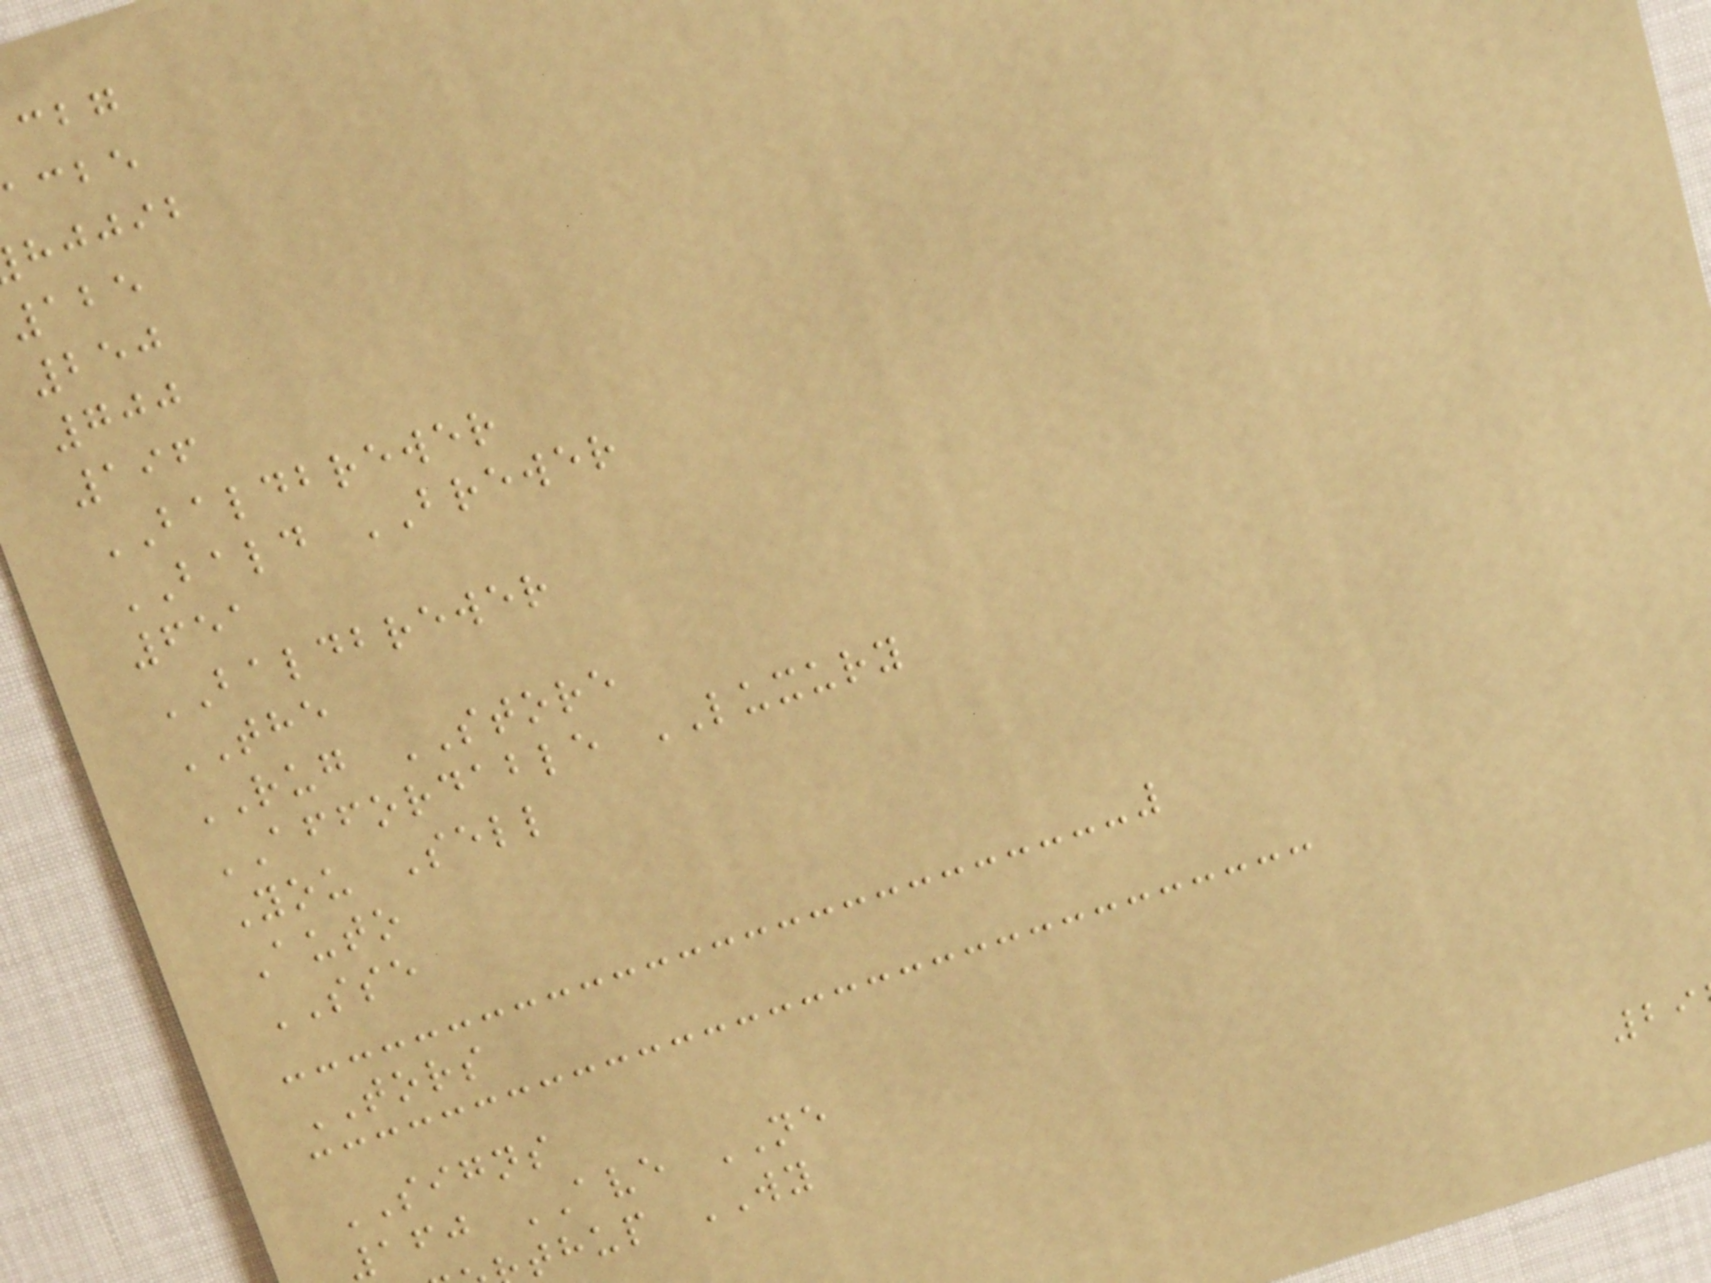acbe
hjjib
125
250
700
196
BALDBREWER
BALD BREWER
651
BALDBREWER
THE
RUG STORE
AFFORDABLE LUXURY
You Sell
Auto
SSE
TORS
SIGNS
160 AVE NE
thup WY
